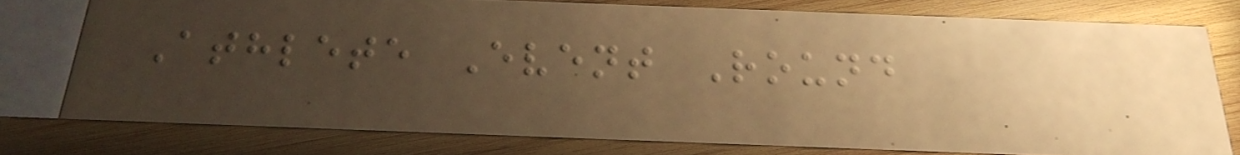Athlete Event Round
